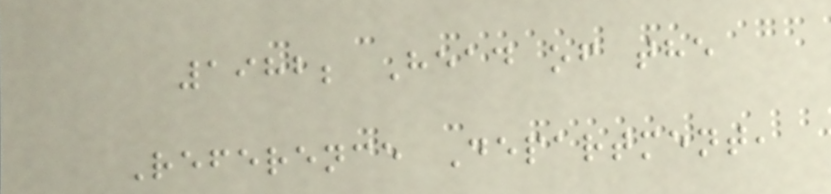1982; Head of the
Reference Department,
